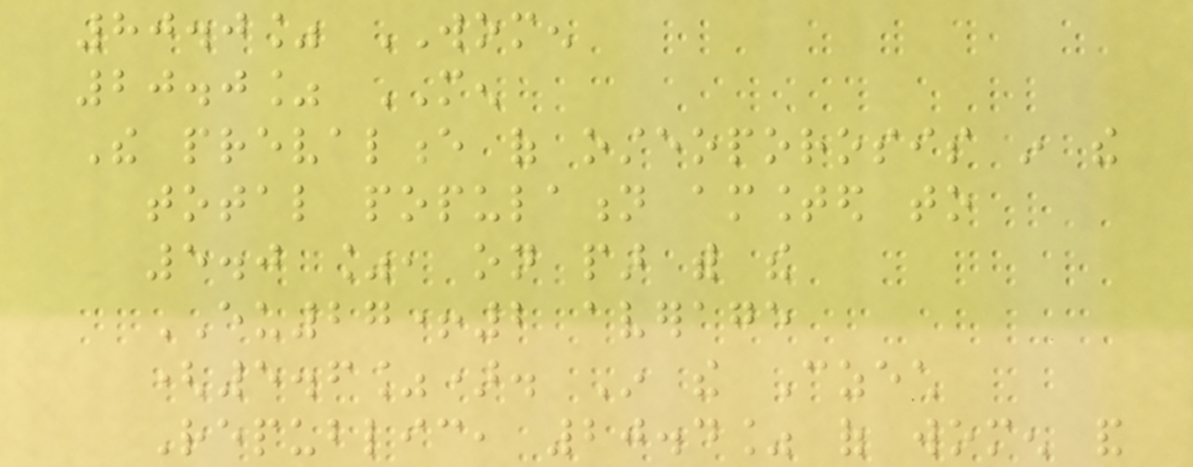80.0% WOMEN
20.0% MEN
The prevalence of osteoporosis in the
total population amounted to
5.0 %, on par with the
EU27+2 average
(5.6%). In the Czech
Republic, 20.4% of women and
